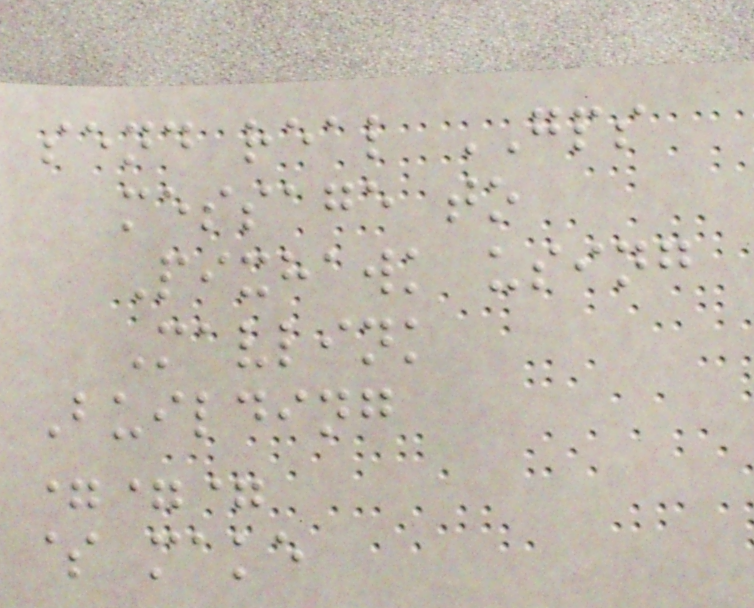send real GPS
message to
Pixhawk using
Mavlink
Building
===
$ make
